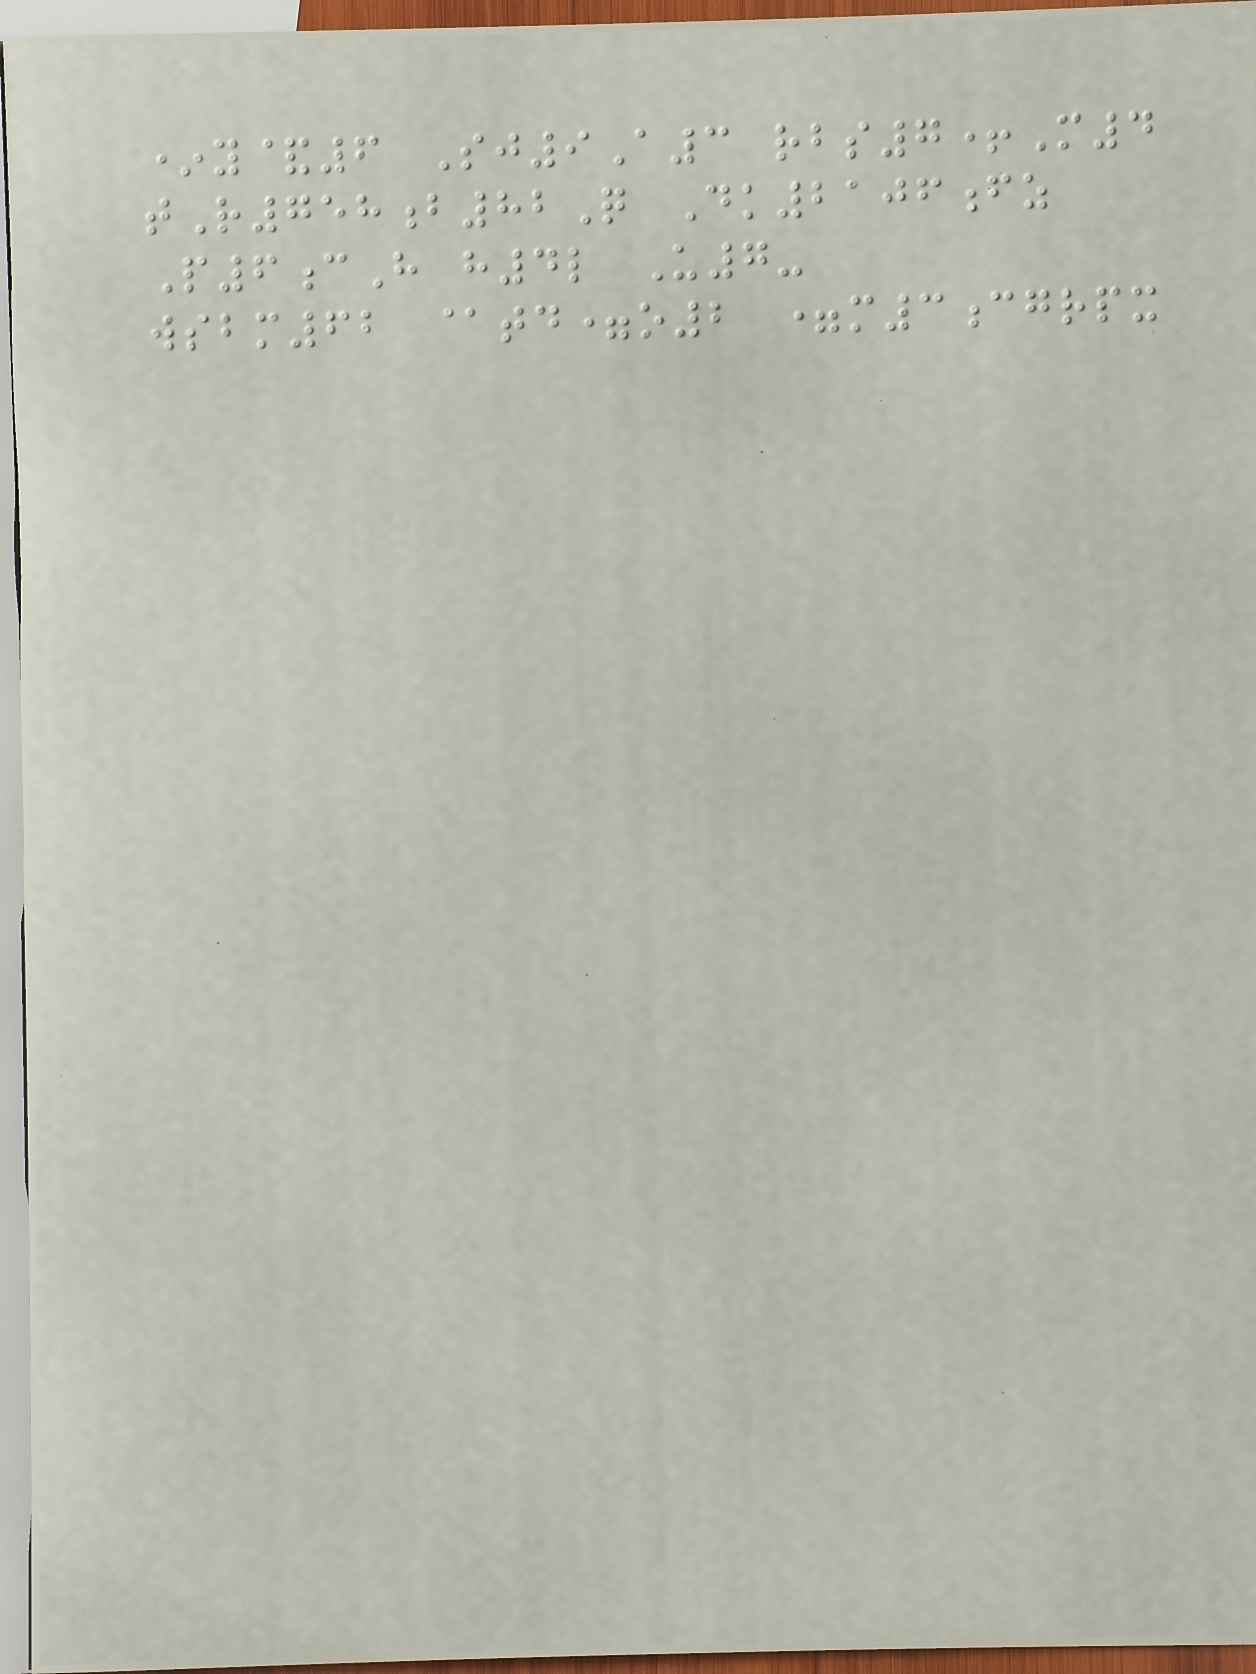*y&6 Sj9A3 rbs7+M4
tR758b82Q Dk2106fz
P6cH h4l U7-
wsbm62 @td=o2 =m3cgrpx
